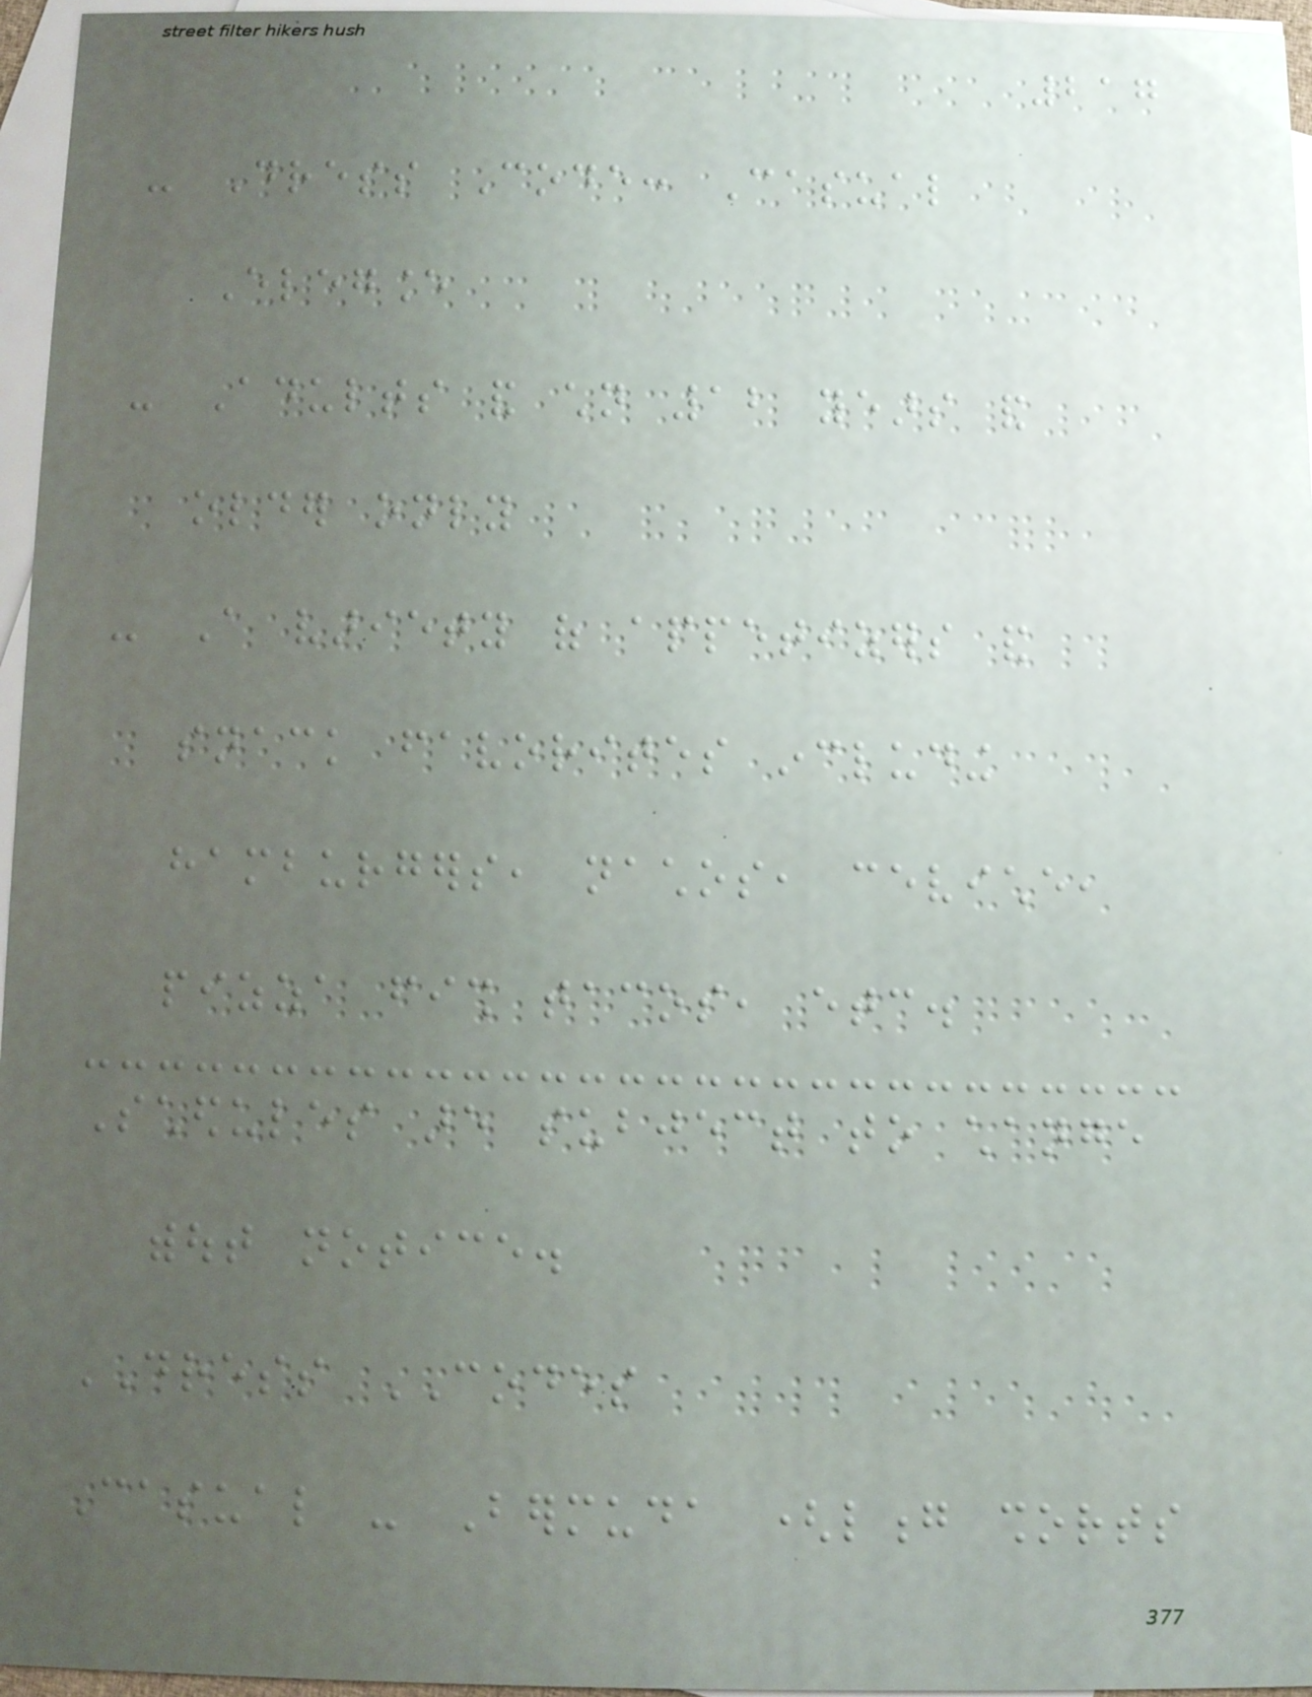217
- Dress Code: Casual
Elegance
- Adults and children 12 years and
older only
- A variety of appetizers and
snack favorites including
hamburgers, nachos, ceviche,
pizza fish tacos, etc.
Schedules are subject to change
without notice.
DRESS CODES
Casual - Bermuda (long shorts
